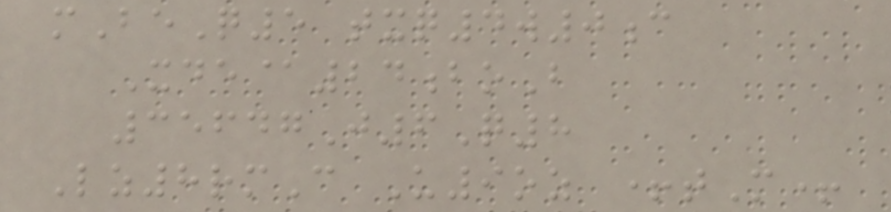mBeQ5 txq4w0c
Xde@24boB
35647J6Q8
Lz8rmC U9oz +tM+
